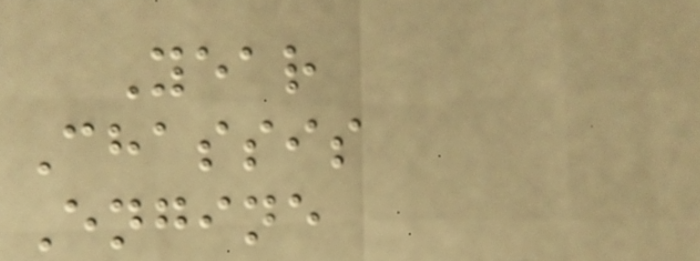Year
Chassis
Engine
